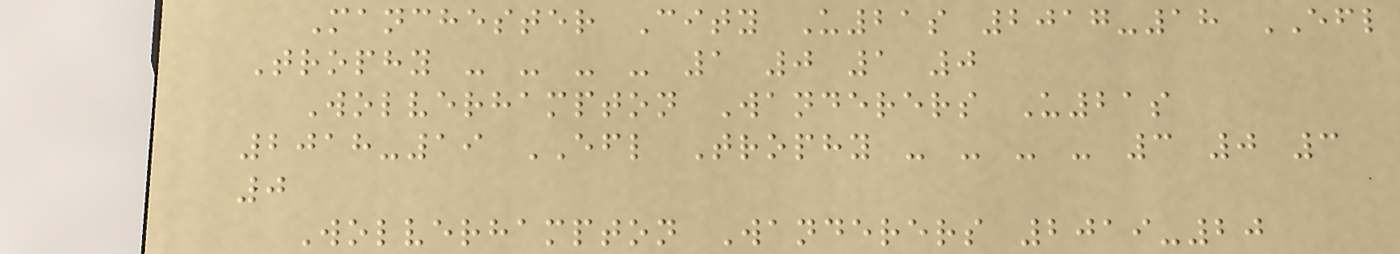Manchester City U21s 2017-18 EFL
Trophy - - - - 1 0 1 0
Wolverhampton Wanderers U21s
2018-19 EFL Trophy - - - - 3 0 3
0
Wolverhampton Wanderers 2019-20
